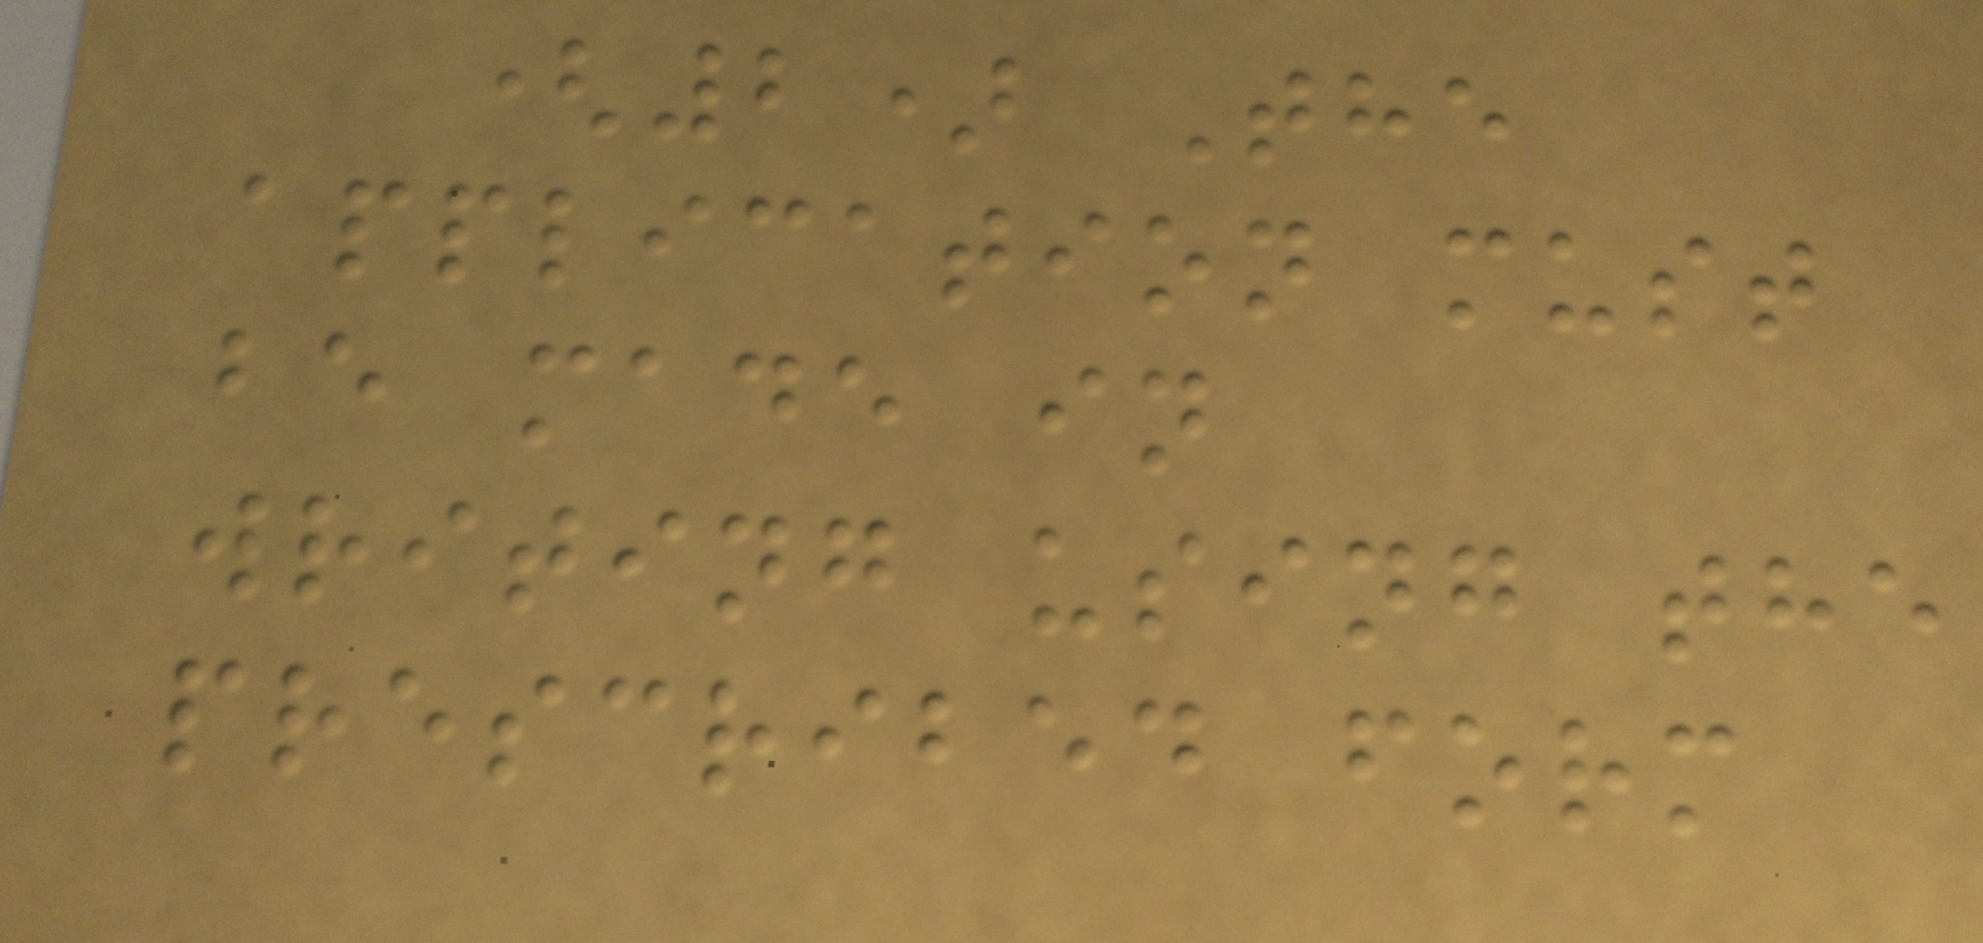(2) The
application must
be made in
writing using the
prescribed form
